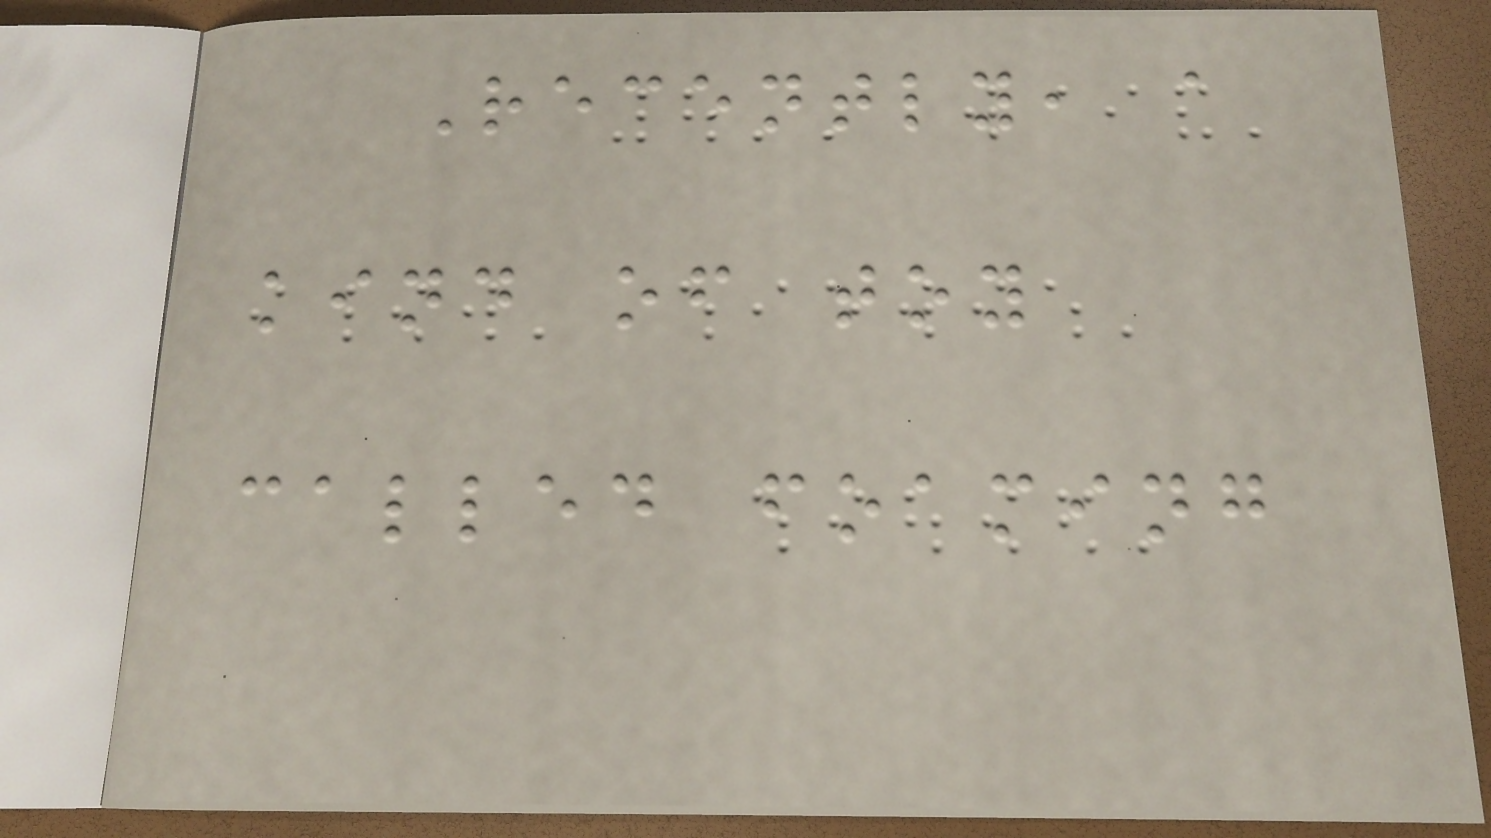Recently, a
kind of toy
called foaming
